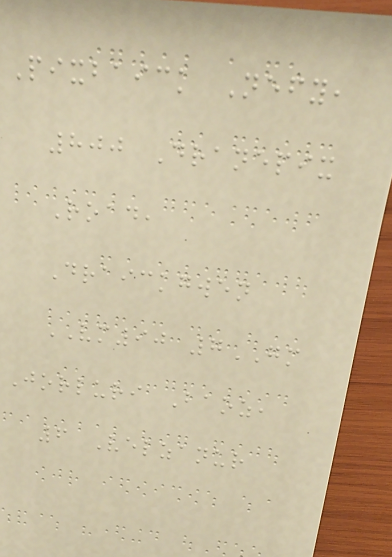Pixbaick Nefy,
800 Dranepix
Road,
Draickgwen
VM90 7GM
Jorluri Baoz,
6 Velzanur
